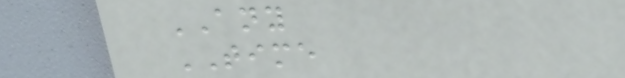ANY
TIME
